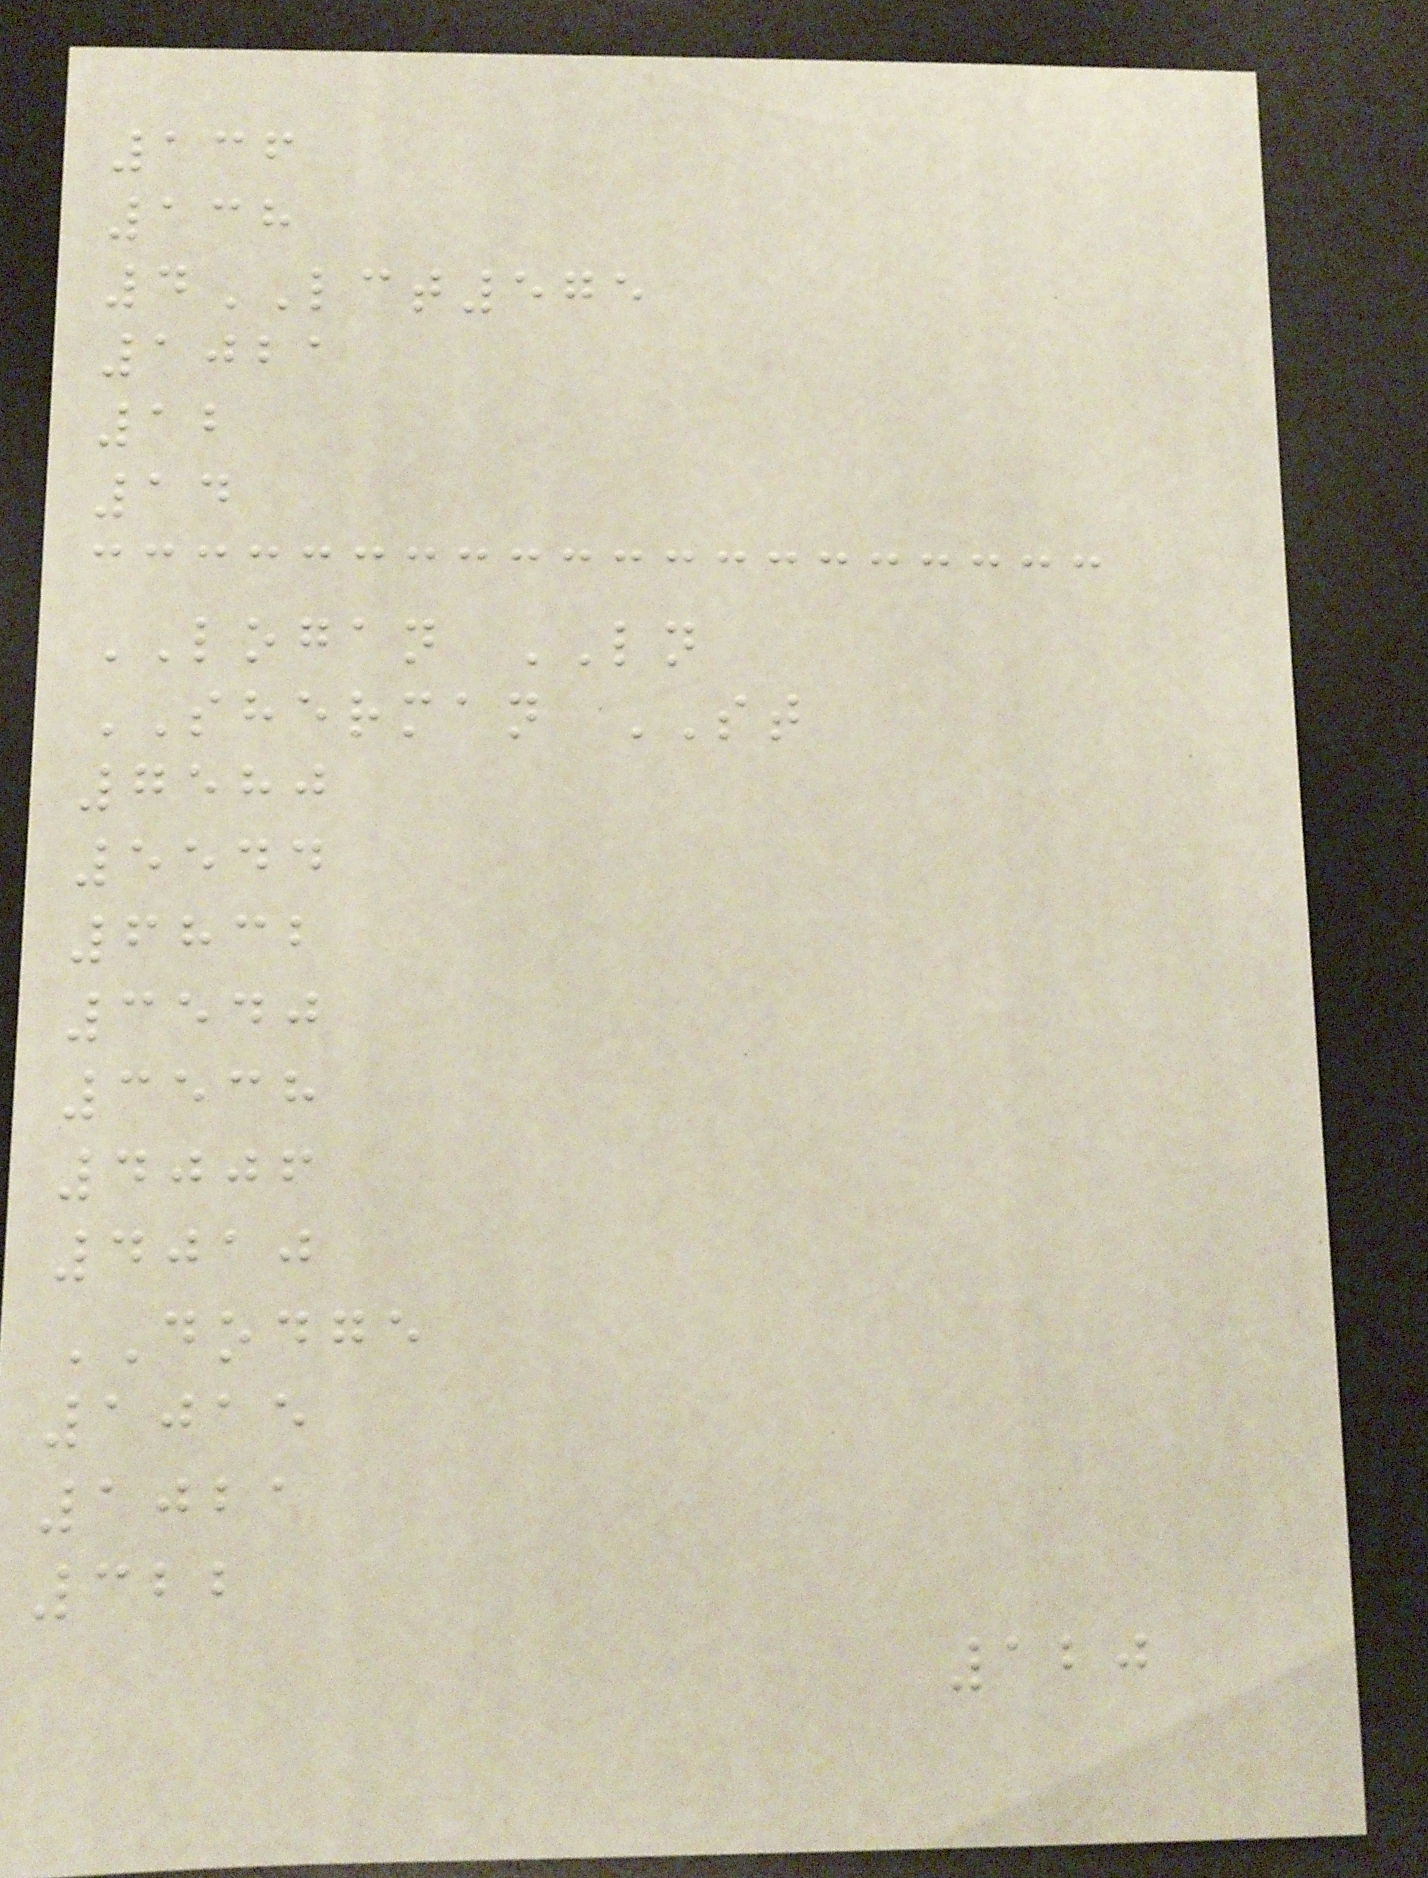136
138
4LCT575
1021
12
14
LOGAN LN
SHERMAN ST
7580
5544
6832
3540
3538
4006
4010
DODGE
1015
1021
322
120
